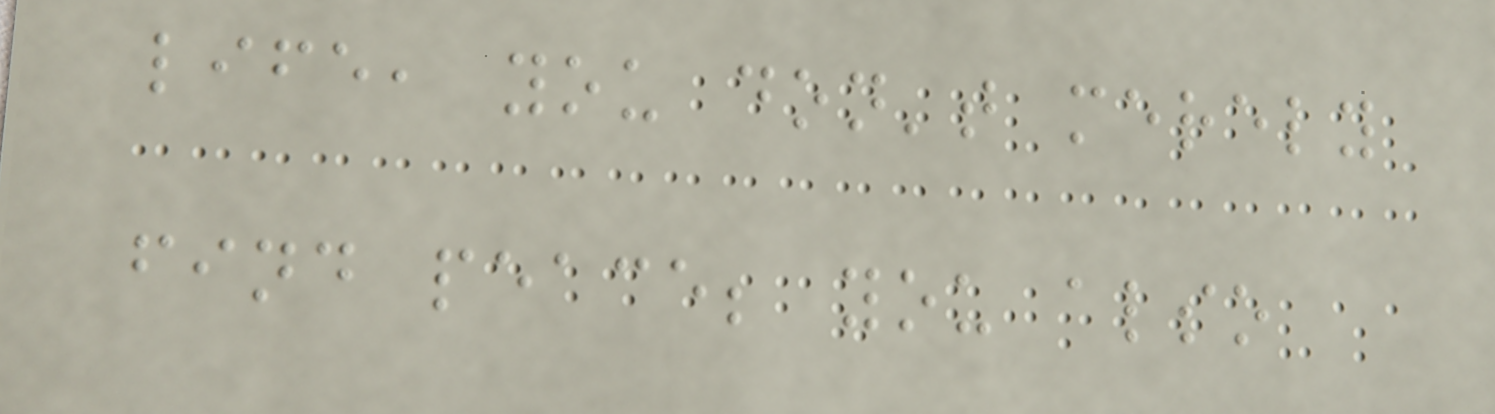life, you don't merely
find peace; you also
